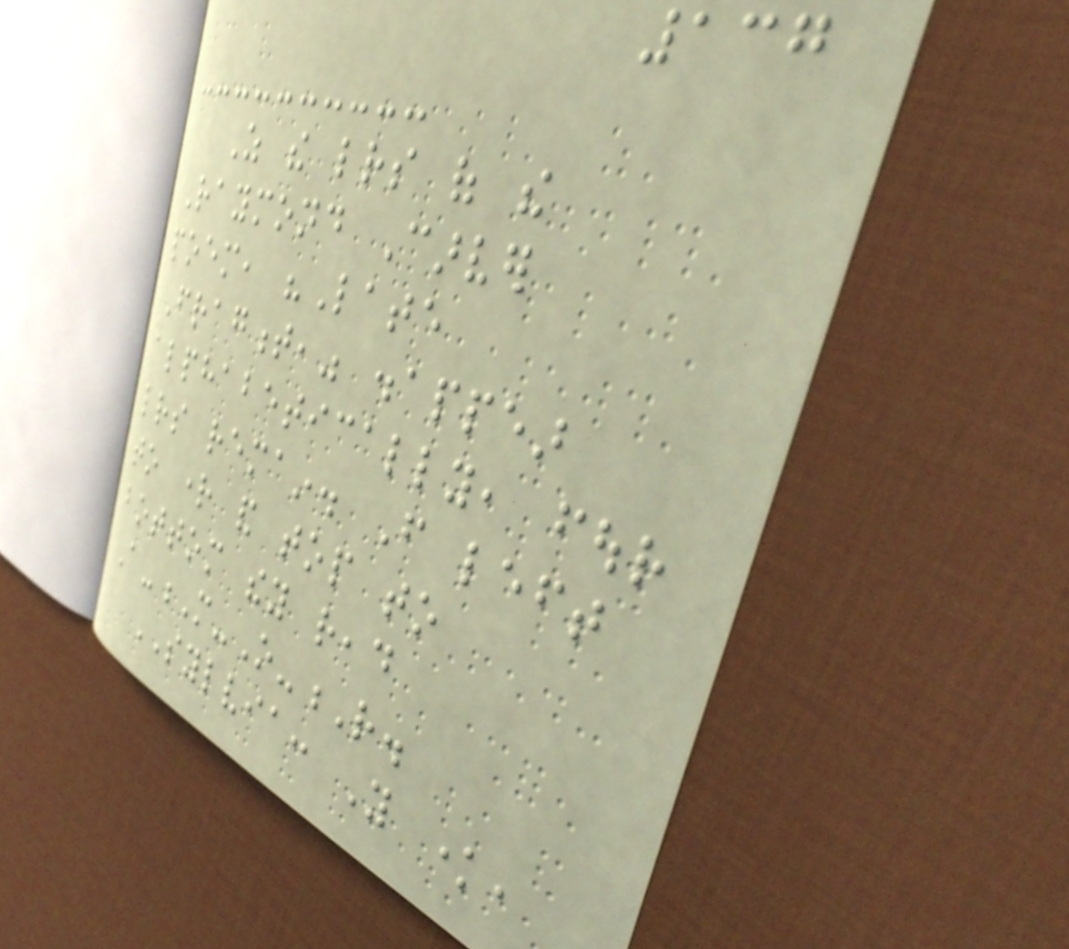137
As the letters of the
Raymond Carver
poem, "Late
Fragment," disappear
alphabetically, four
letters remain. From left
to right and top to
bottom they read
A-M-O-R.
SYLVIA: You know,
